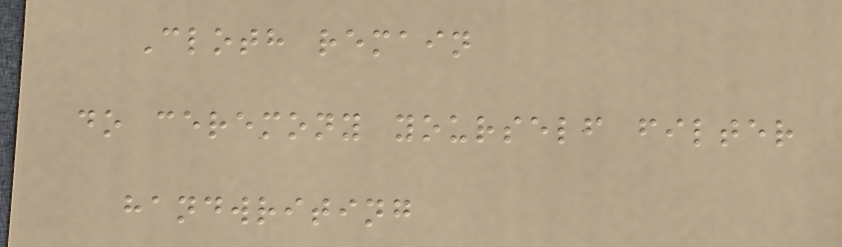Cloth remain
do ceremony yourself filter
handwriting
